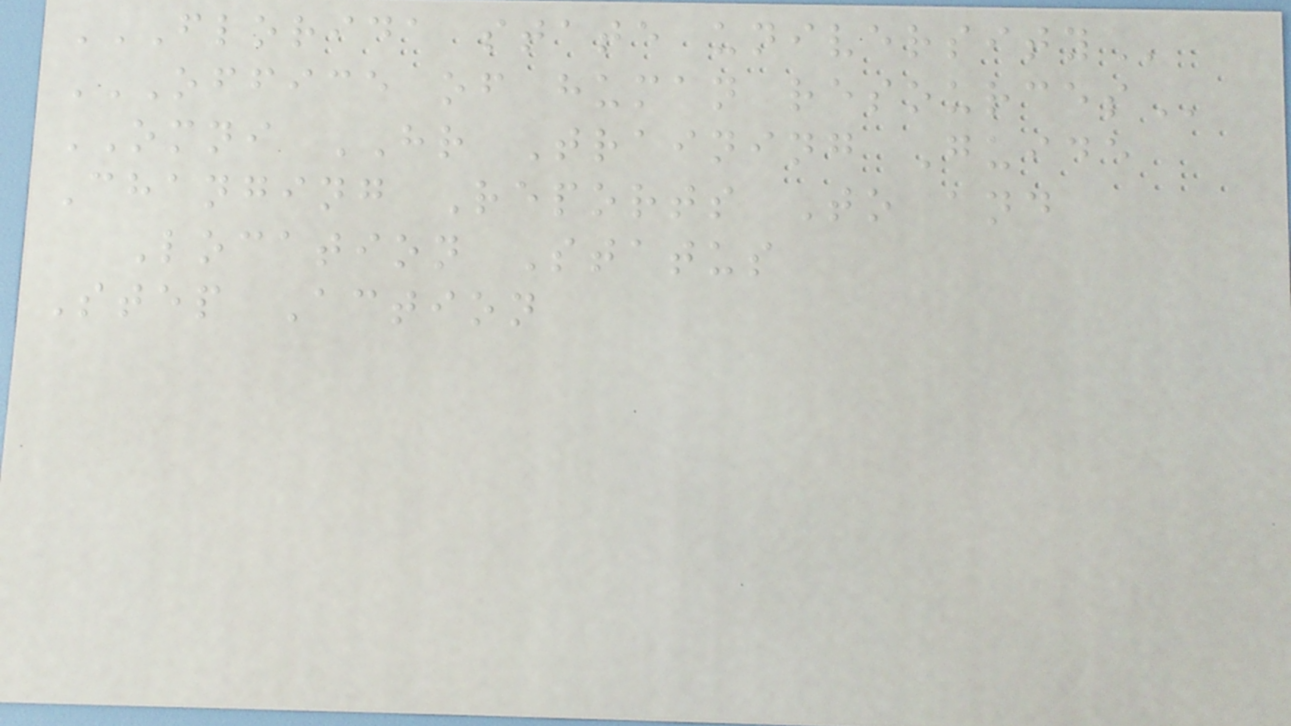FLORIDA STATE UNIVERSITY
OFFICE OF HUMAN RESOURCES
OMNI HR Training Guide
Changing Reports To and
Location Status
Step Action
